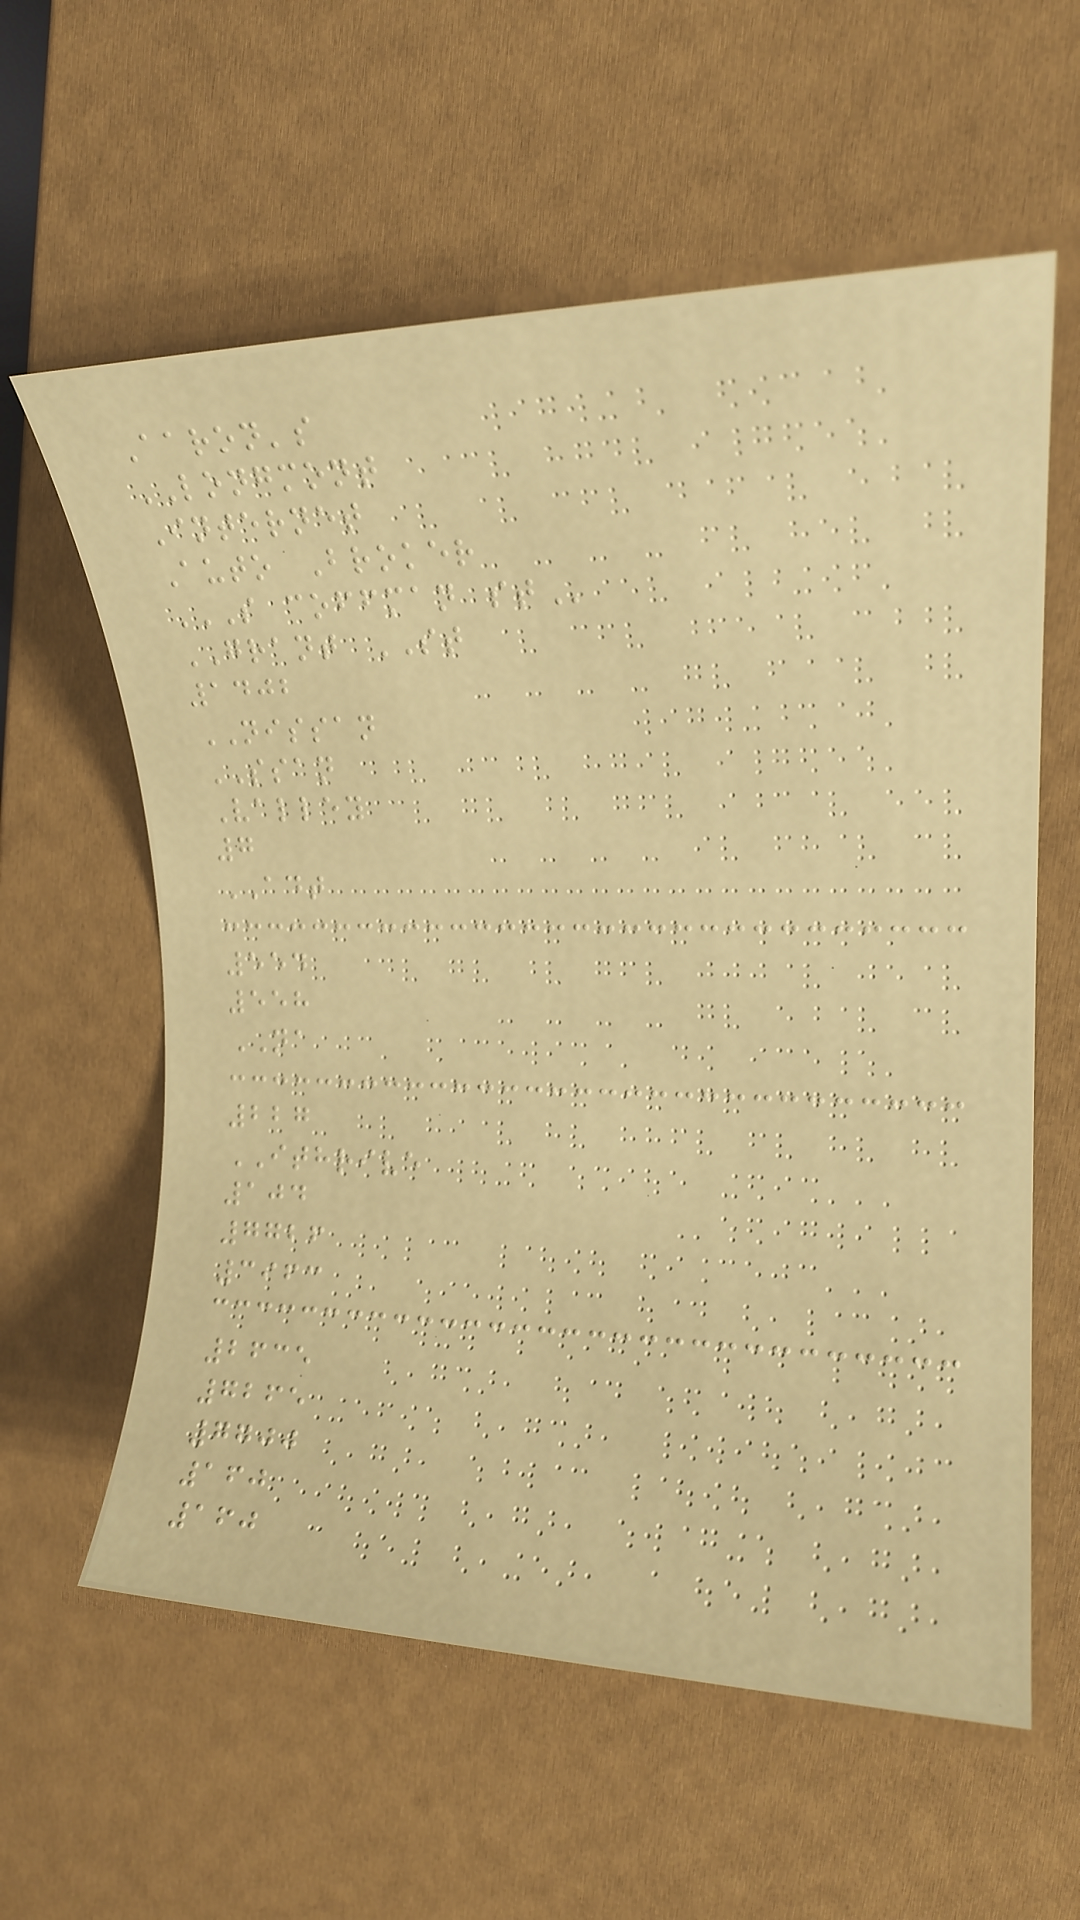Aaron's
LONGMONT
Internet
Auto Broker
S COFFMAN ST
GRANT ST
1402
NISSAN
SSAN
Valley
7
ADT
554
558
NA
227
ITHRIVE
104
7726
3963
2635
7265
7700
160
160
